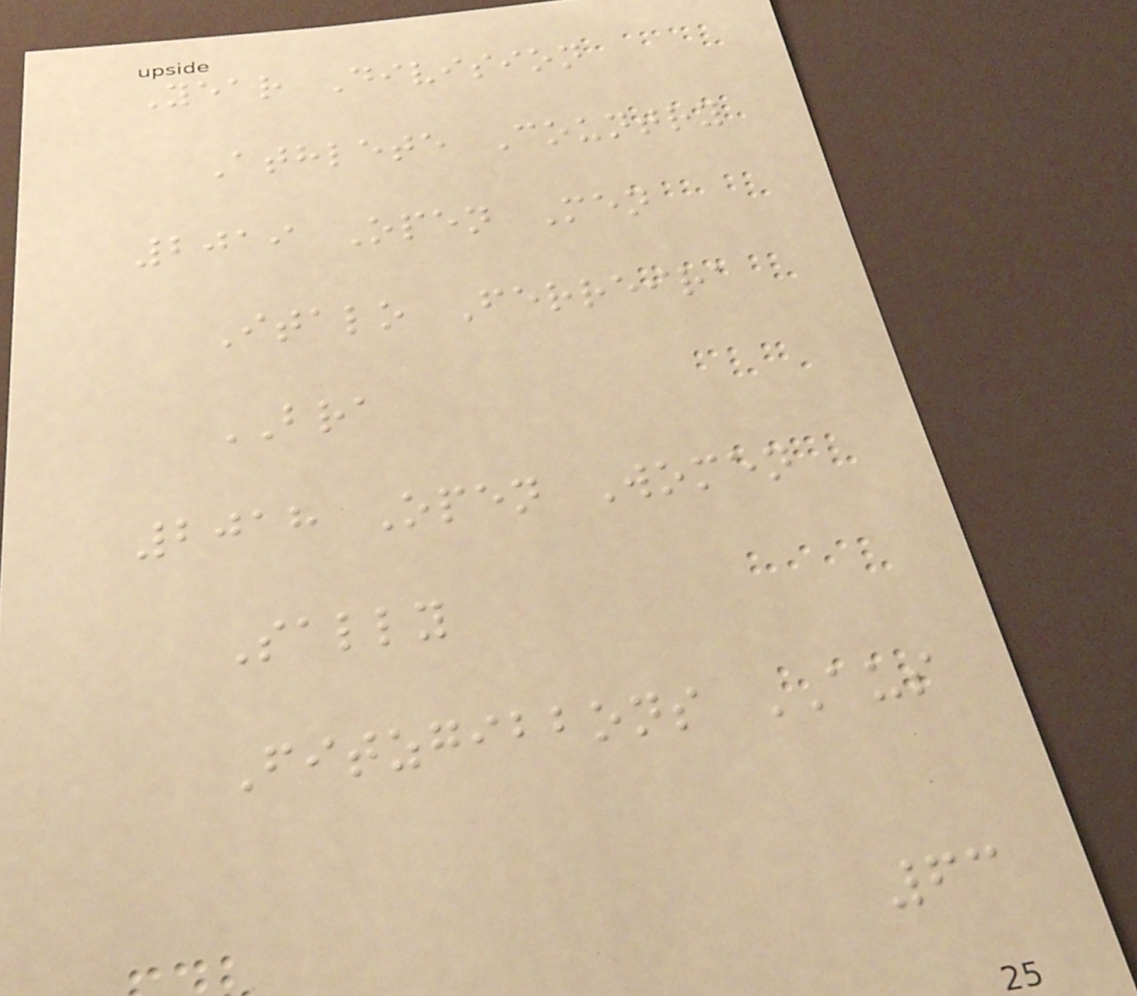Year Division
Athlete Country
2019 Open Men
Italo Ferreira
BRA
2018 Open Women
Sally
Fitzgibbons AUS
63
